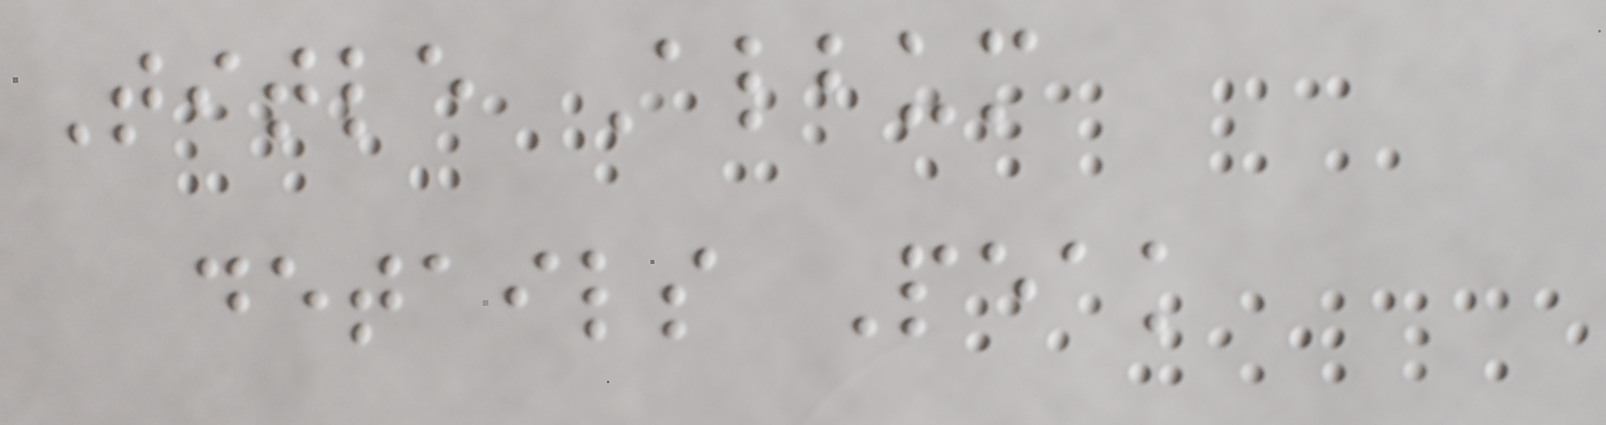Title Album
details Peak
